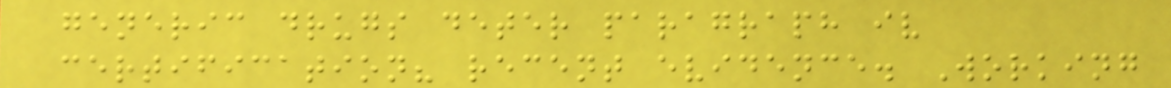generic drugs deter paragraph iv
certification? recent evidence. Working
